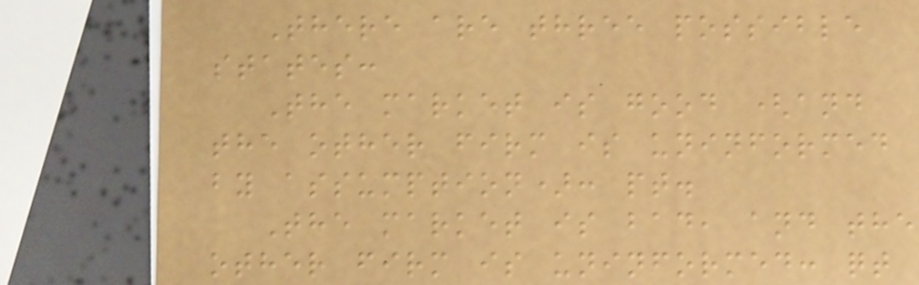There are three possible
states:
The market is good (and
the other firm is uninformed
by assumption): pt.
The market is bad, and the
other firm is uninformed: qt
